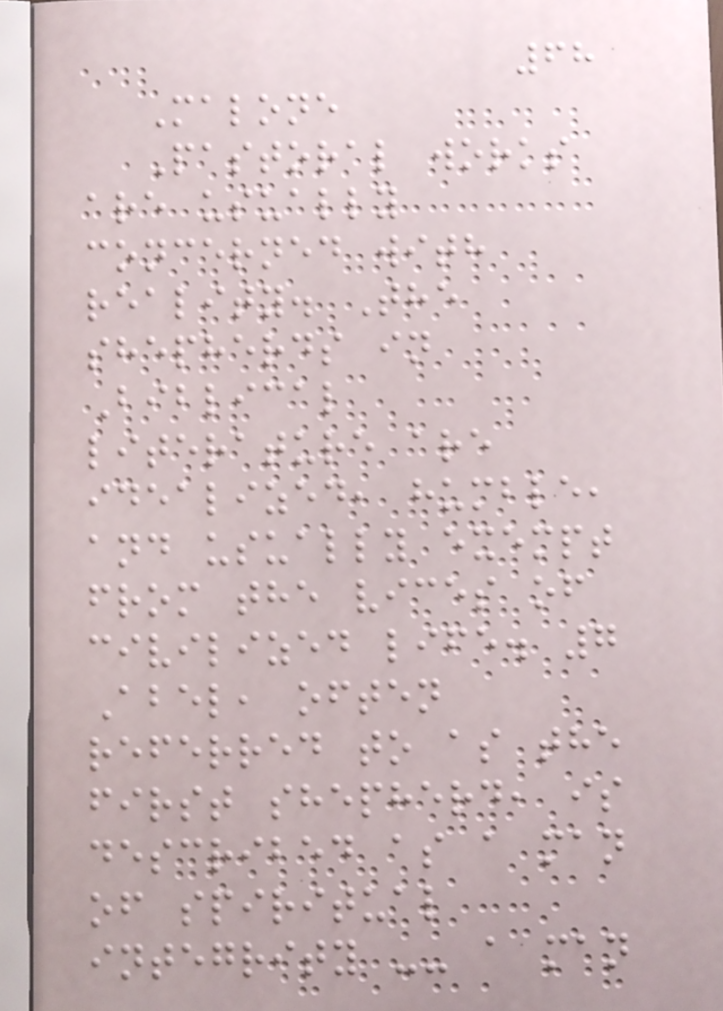68
Malone
Pastoral works
are usually
concerned with
reality. The
shepherds in
Biblical
literature are
idealized, humble,
and usually exempt
from the vices of
civilized life. 7
Abel, often
referred to as the
first shepherd, is
described as a man
of spiritual
integrity -- a man
